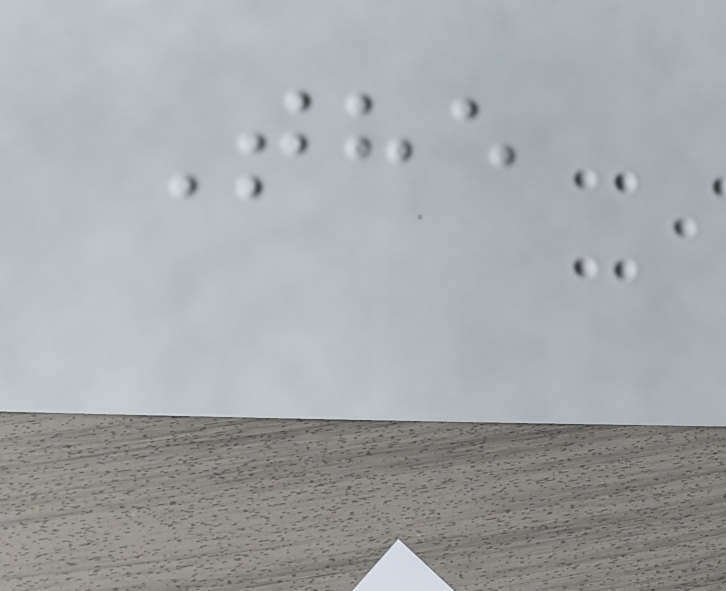The
